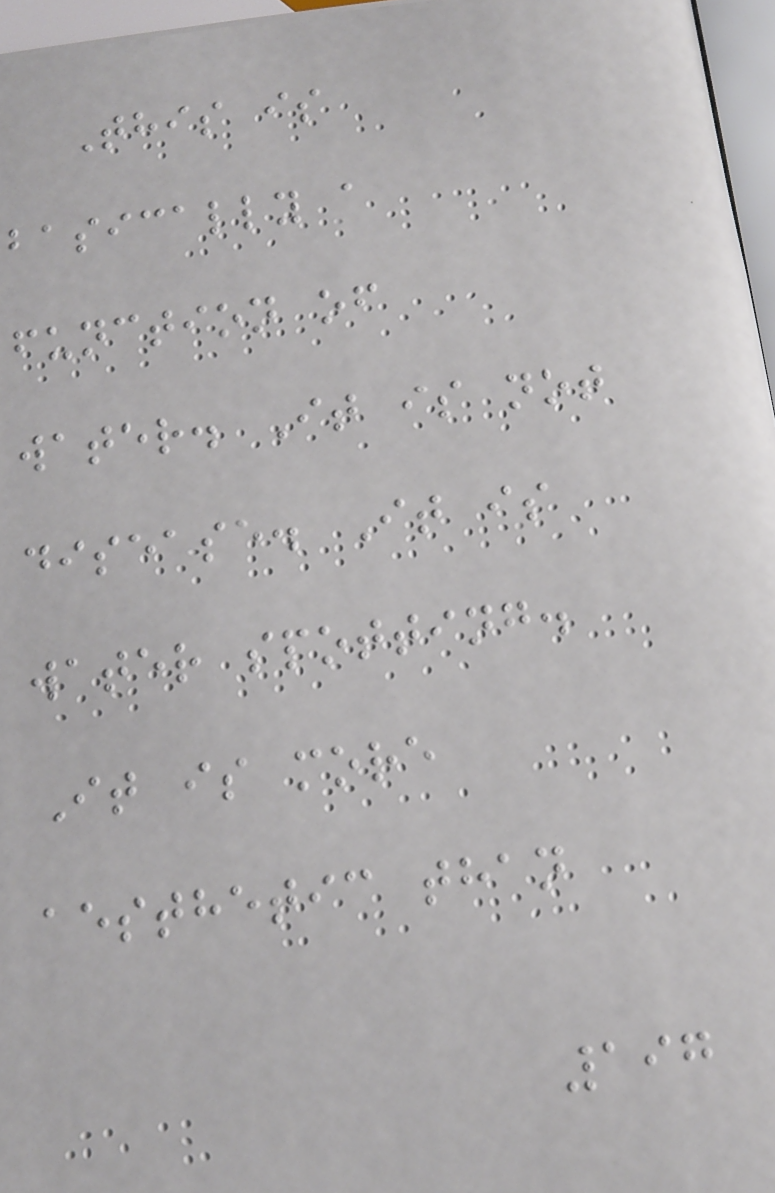This is
basically a
function of
water. It is not
disease. It is
water spotting.
It is more
aesthetic than
197
